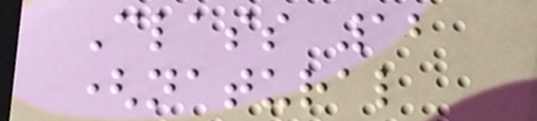Class 12
(natural
